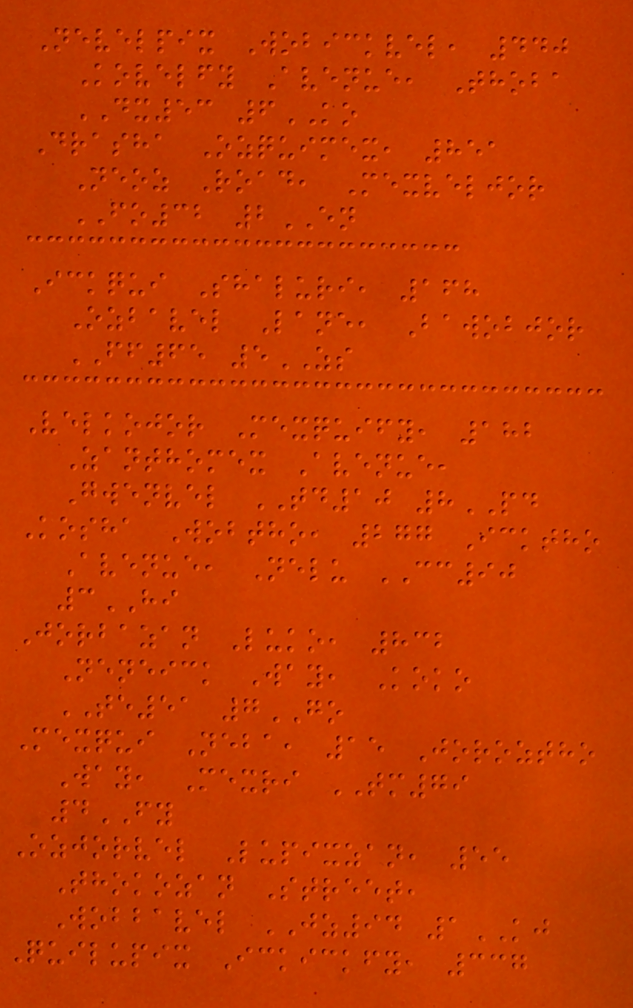Nevelpix Wobickvel, 440
Kovelfy Avenue, Thoba
DX53 6KO
Drasha Ozquimex, 851
Neoz Road, Mexveljor
FO32 2EN
Ickqui Shaluri, 168
Ozbavel Lane, Bawobjor
FF65 5ZS
Velkojor Mexquify, 182
Zanthomex Avenue,
Gwenvel TD10 8PD
Kosha Wobtho, 277 Icktho
Avenue, Nelu CC90
3HI
Jorbazan Luko, 832
Neneick Way, Koko
TE51 7GO
Mexqui Neba, 15 Joroztho
Way, Mexri TM79
4FY
Ozjorvel Lupixzan, 55
Thokozan Street,
Wobbavel JZ94 1KJ
Quilupix Ickickfy, 337
